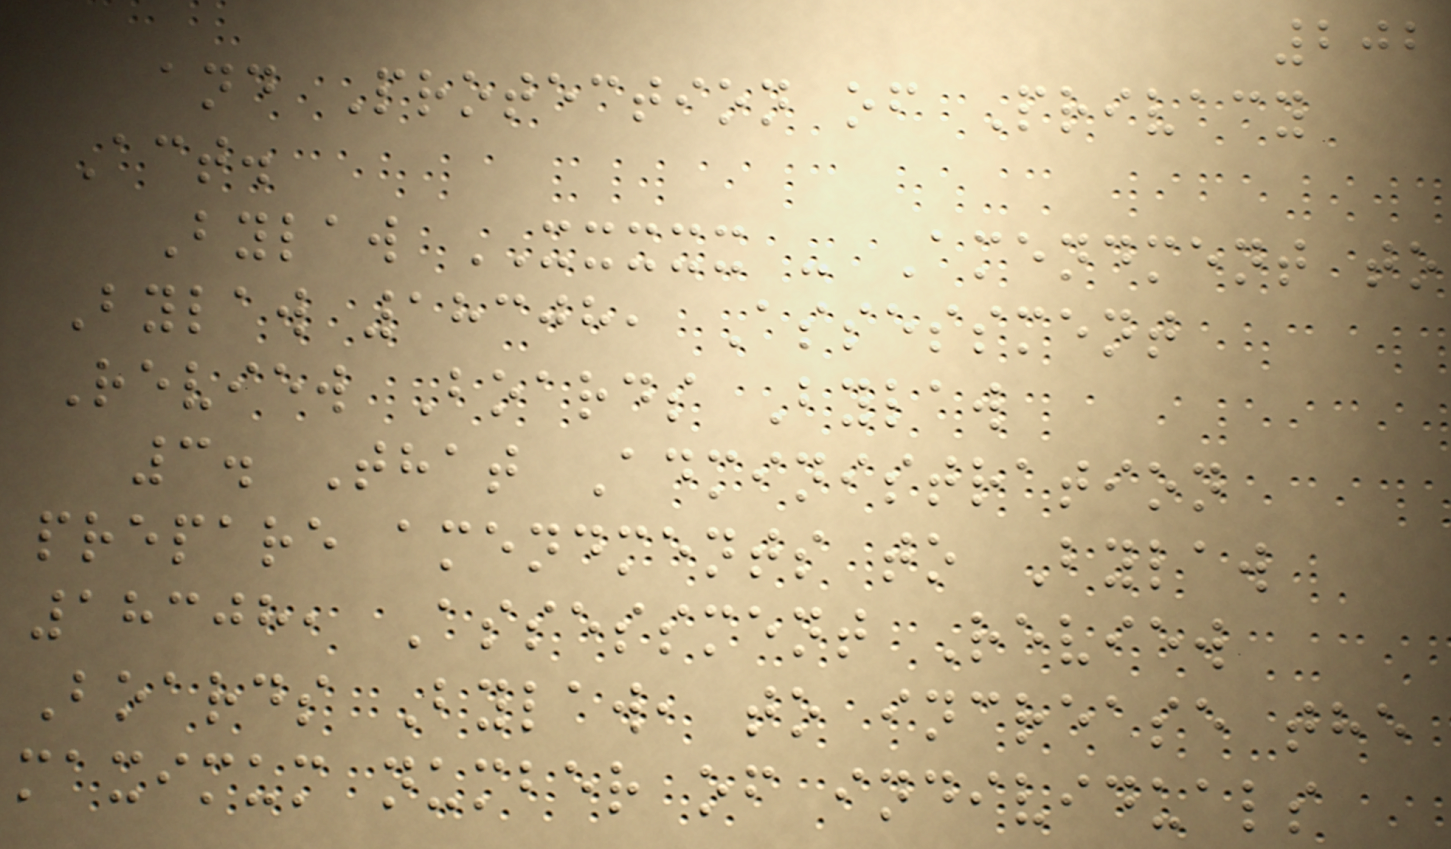202
and Protection of Privacy
Act.
Bylaw XXXXX - Amendment to
Bylaw 18308, Assessment
Review Boards Bylaw
3. That Administration
prepare amendments to Bylaw
18308, Assessment Review
Boards Bylaw, to increase the
maximum number of individuals
